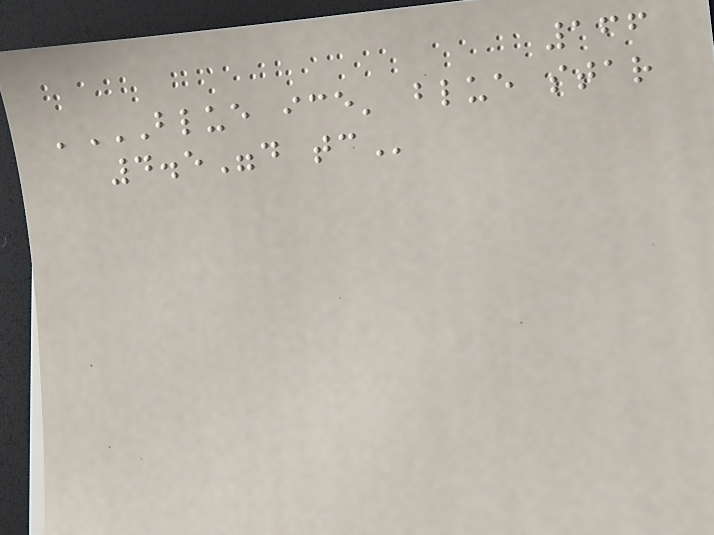166
'BLUE ICE' BLUE STAR
4.5"D TC
